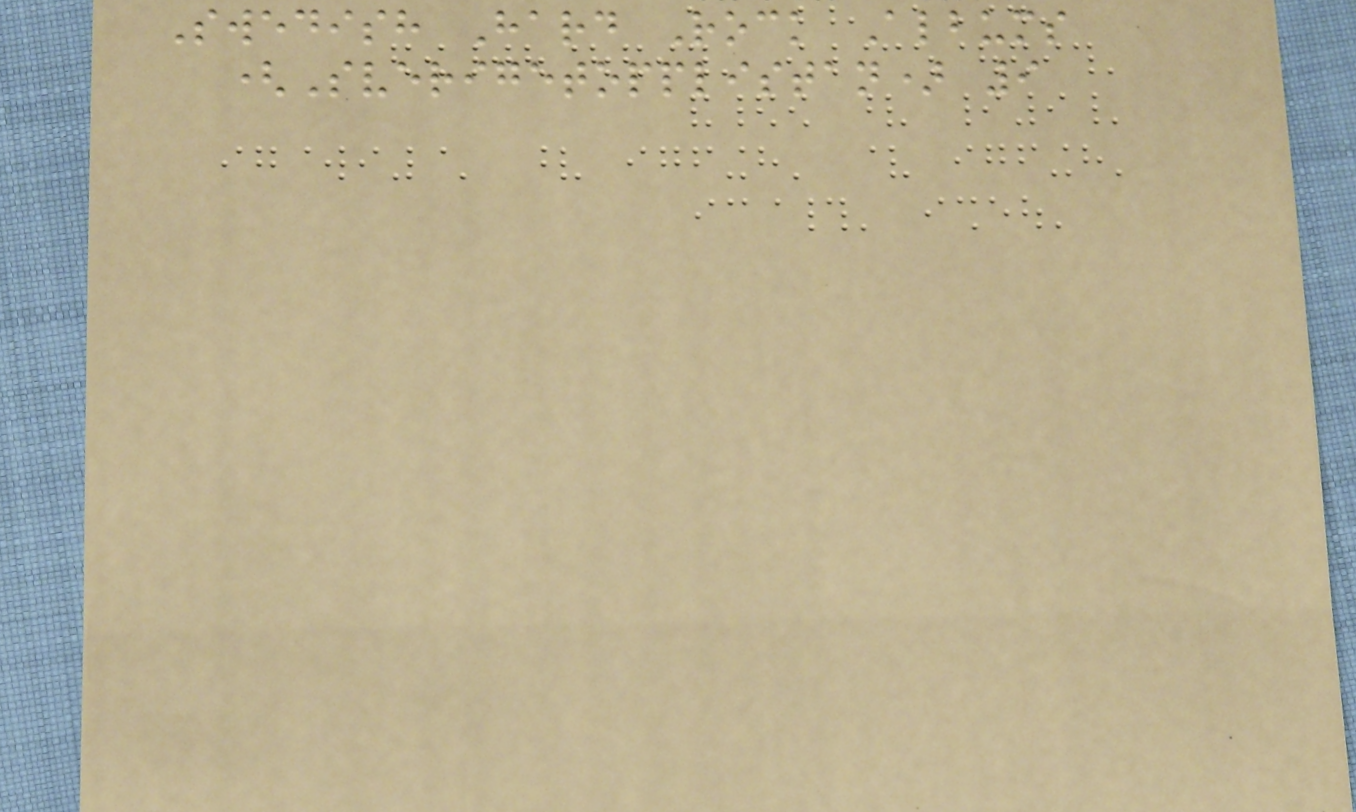Swedish Hard Rock Albums
(Sverigetopplistan) 9
